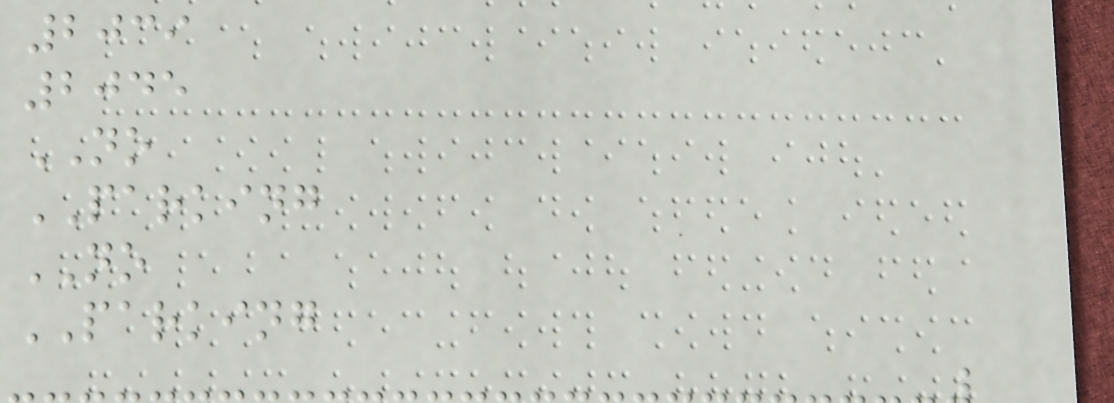2039
2045
NO
PARKING
NO
PARKING
